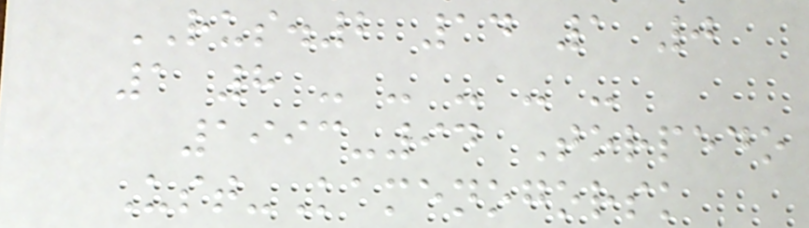RUS.2 14 1 0
1 8 - - - - -
1993-94 Torpedo
Ust-Kamenogorsk
